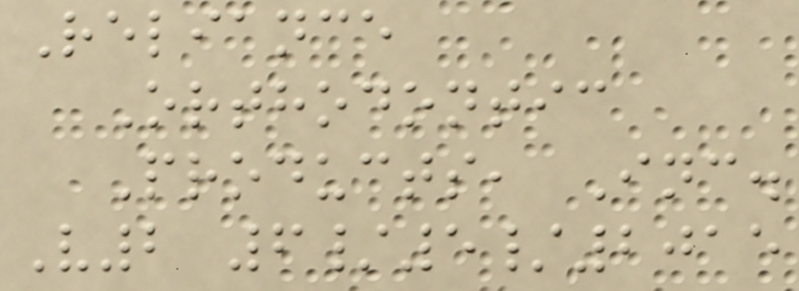Reliance
Orthodontic
Products, Inc.
V2 6/5/2015
